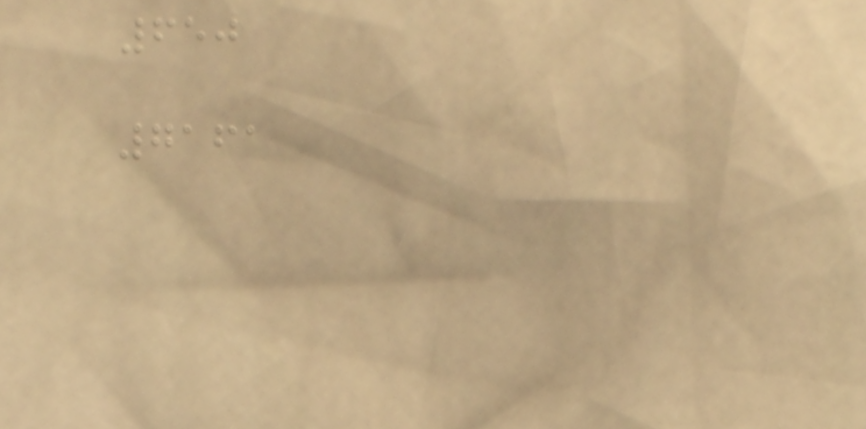650
7161
